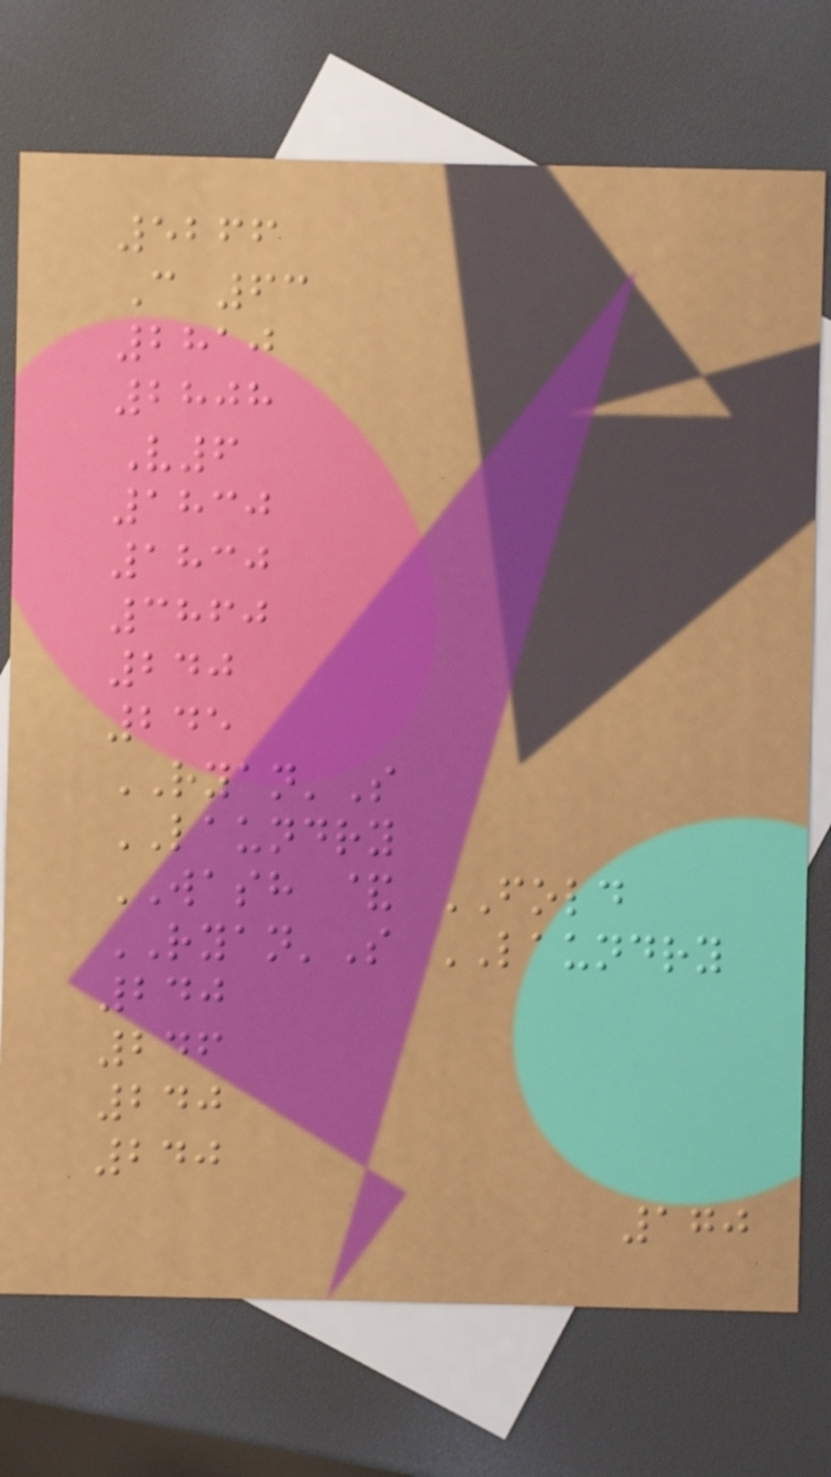5266
C 63
2810
2808
V6
1830
1830
3860
240
245
RYAN'S
LAUNDRY
WASH & FOLD
RYAN'S LAUNDRY
240
246
240
240
170
